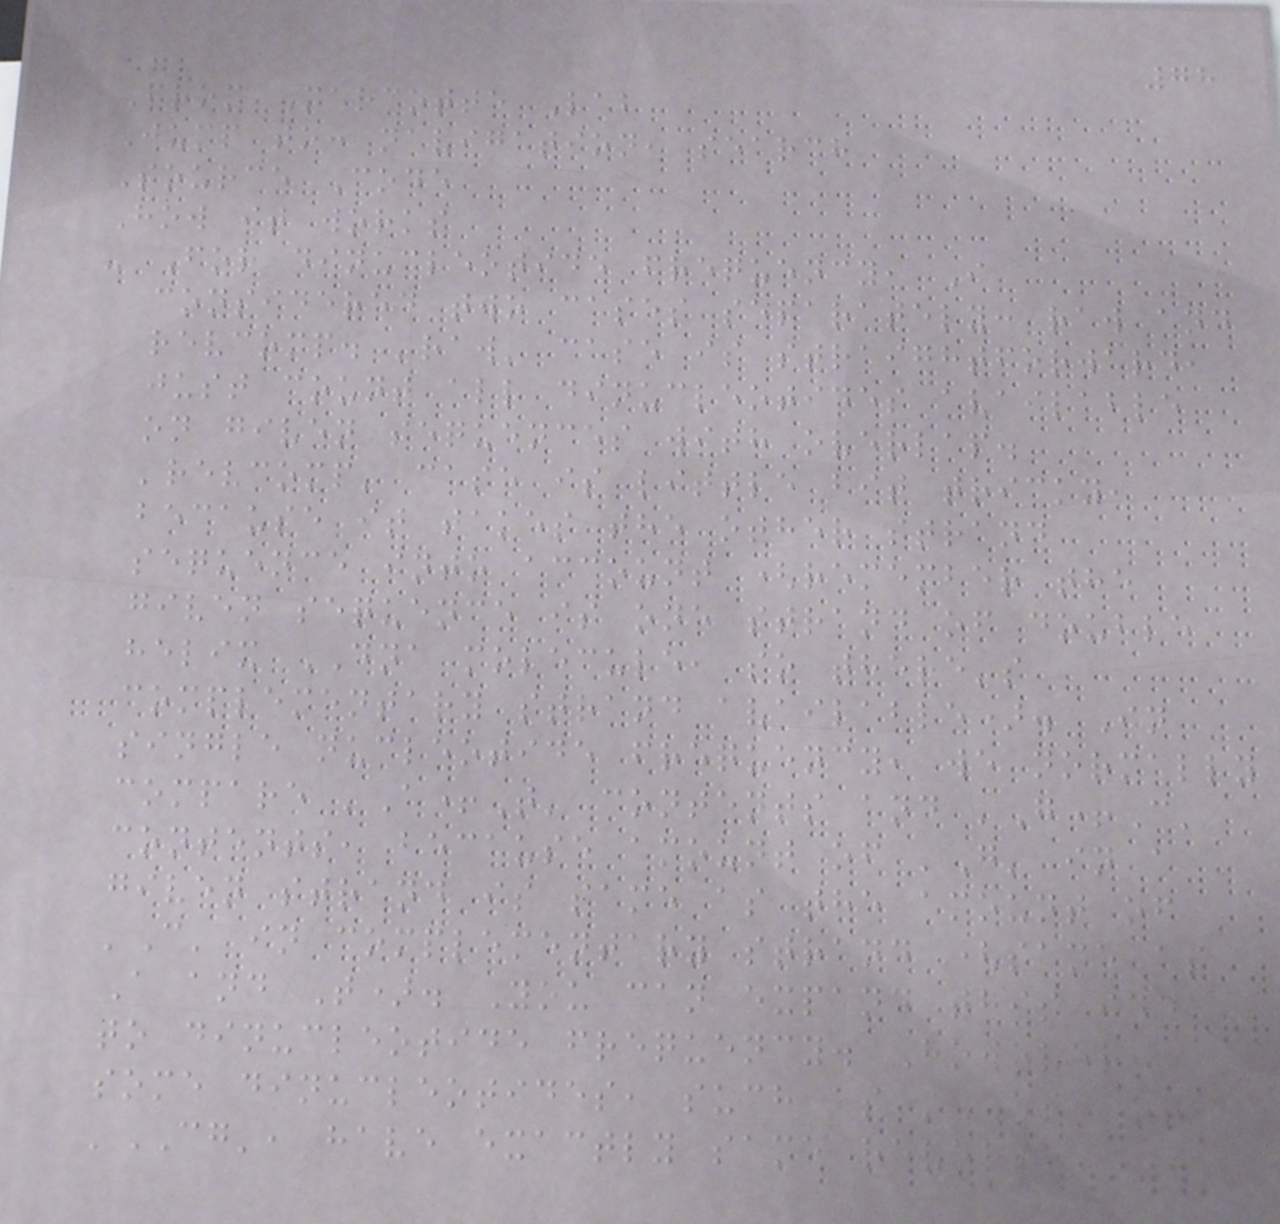78
From Marcotte Lab
Jump to: navigation, search
Source Code
How it works
- For dinucleotide frequency, I
considered two cases separately: raw and
revcomp. 'raw' case is straightforward,
just count all dinucleotides available
on given sequences with overlap.
'revcomp' case is little bit tricky,
because it takes the other strand
sequence into account (remember the
given sequence is one strand of double
helix DNA molecule, so there's
complementary strand available). In
single nucleotide frequency, we normally
compare 'A+T' contents and 'G+C'
contents, because amount of 'G' in a
given strand is same as the amount of
'C' in complementary strand (same as
A and T). You can expand this idea
to dinucleotide frequency. However,
some dinucleotides, such as 'AT' or
'CG', have exactly same reverse
